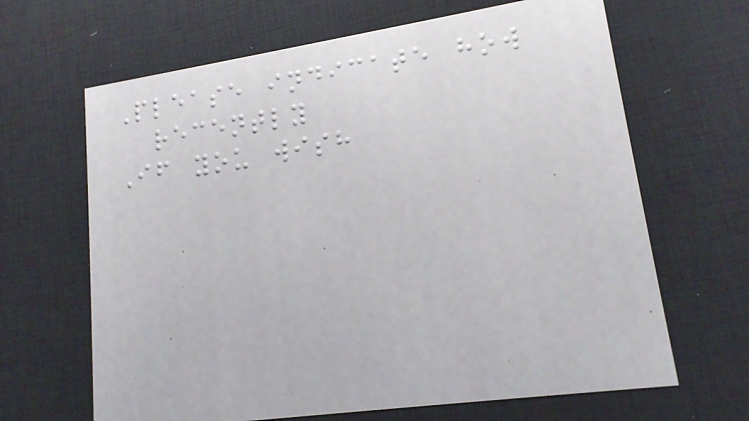Please indicate how
recently
If you wish
